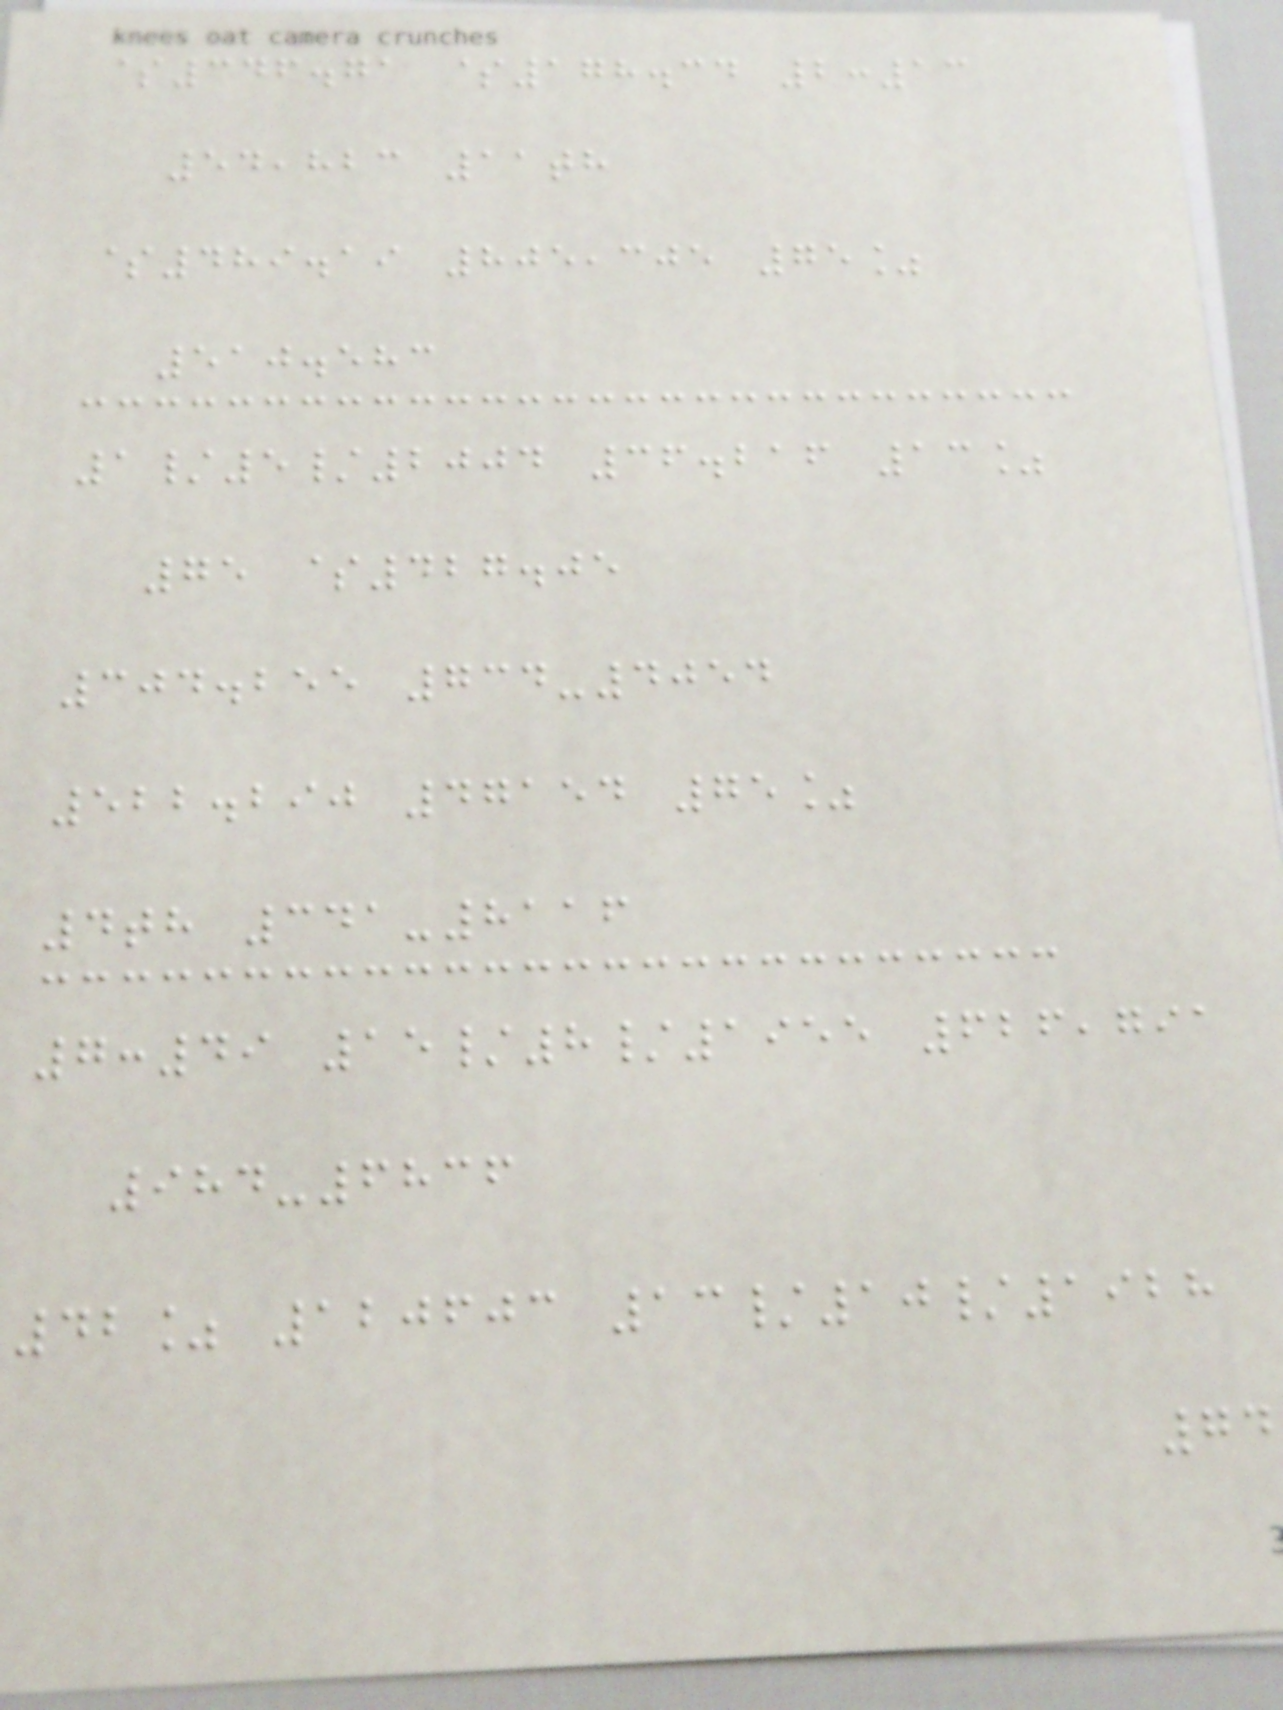$346.71 $178.34 2:13
54,823 11th
$489.19 805,305 75%
510.583
1/5/2004 36.216 13%
75 $427.05
304.255 734-4054
522.290 47154 75%
4th 341-8116
7:49 15/8/1955 626,791
984-6836
42% 120603 13/10/1928
74
